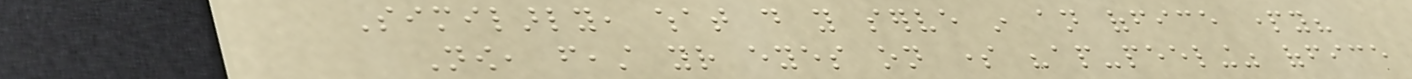Similarly, what do you serve in an office party?
Now, feast your eyes on some "ap-peeling" office
